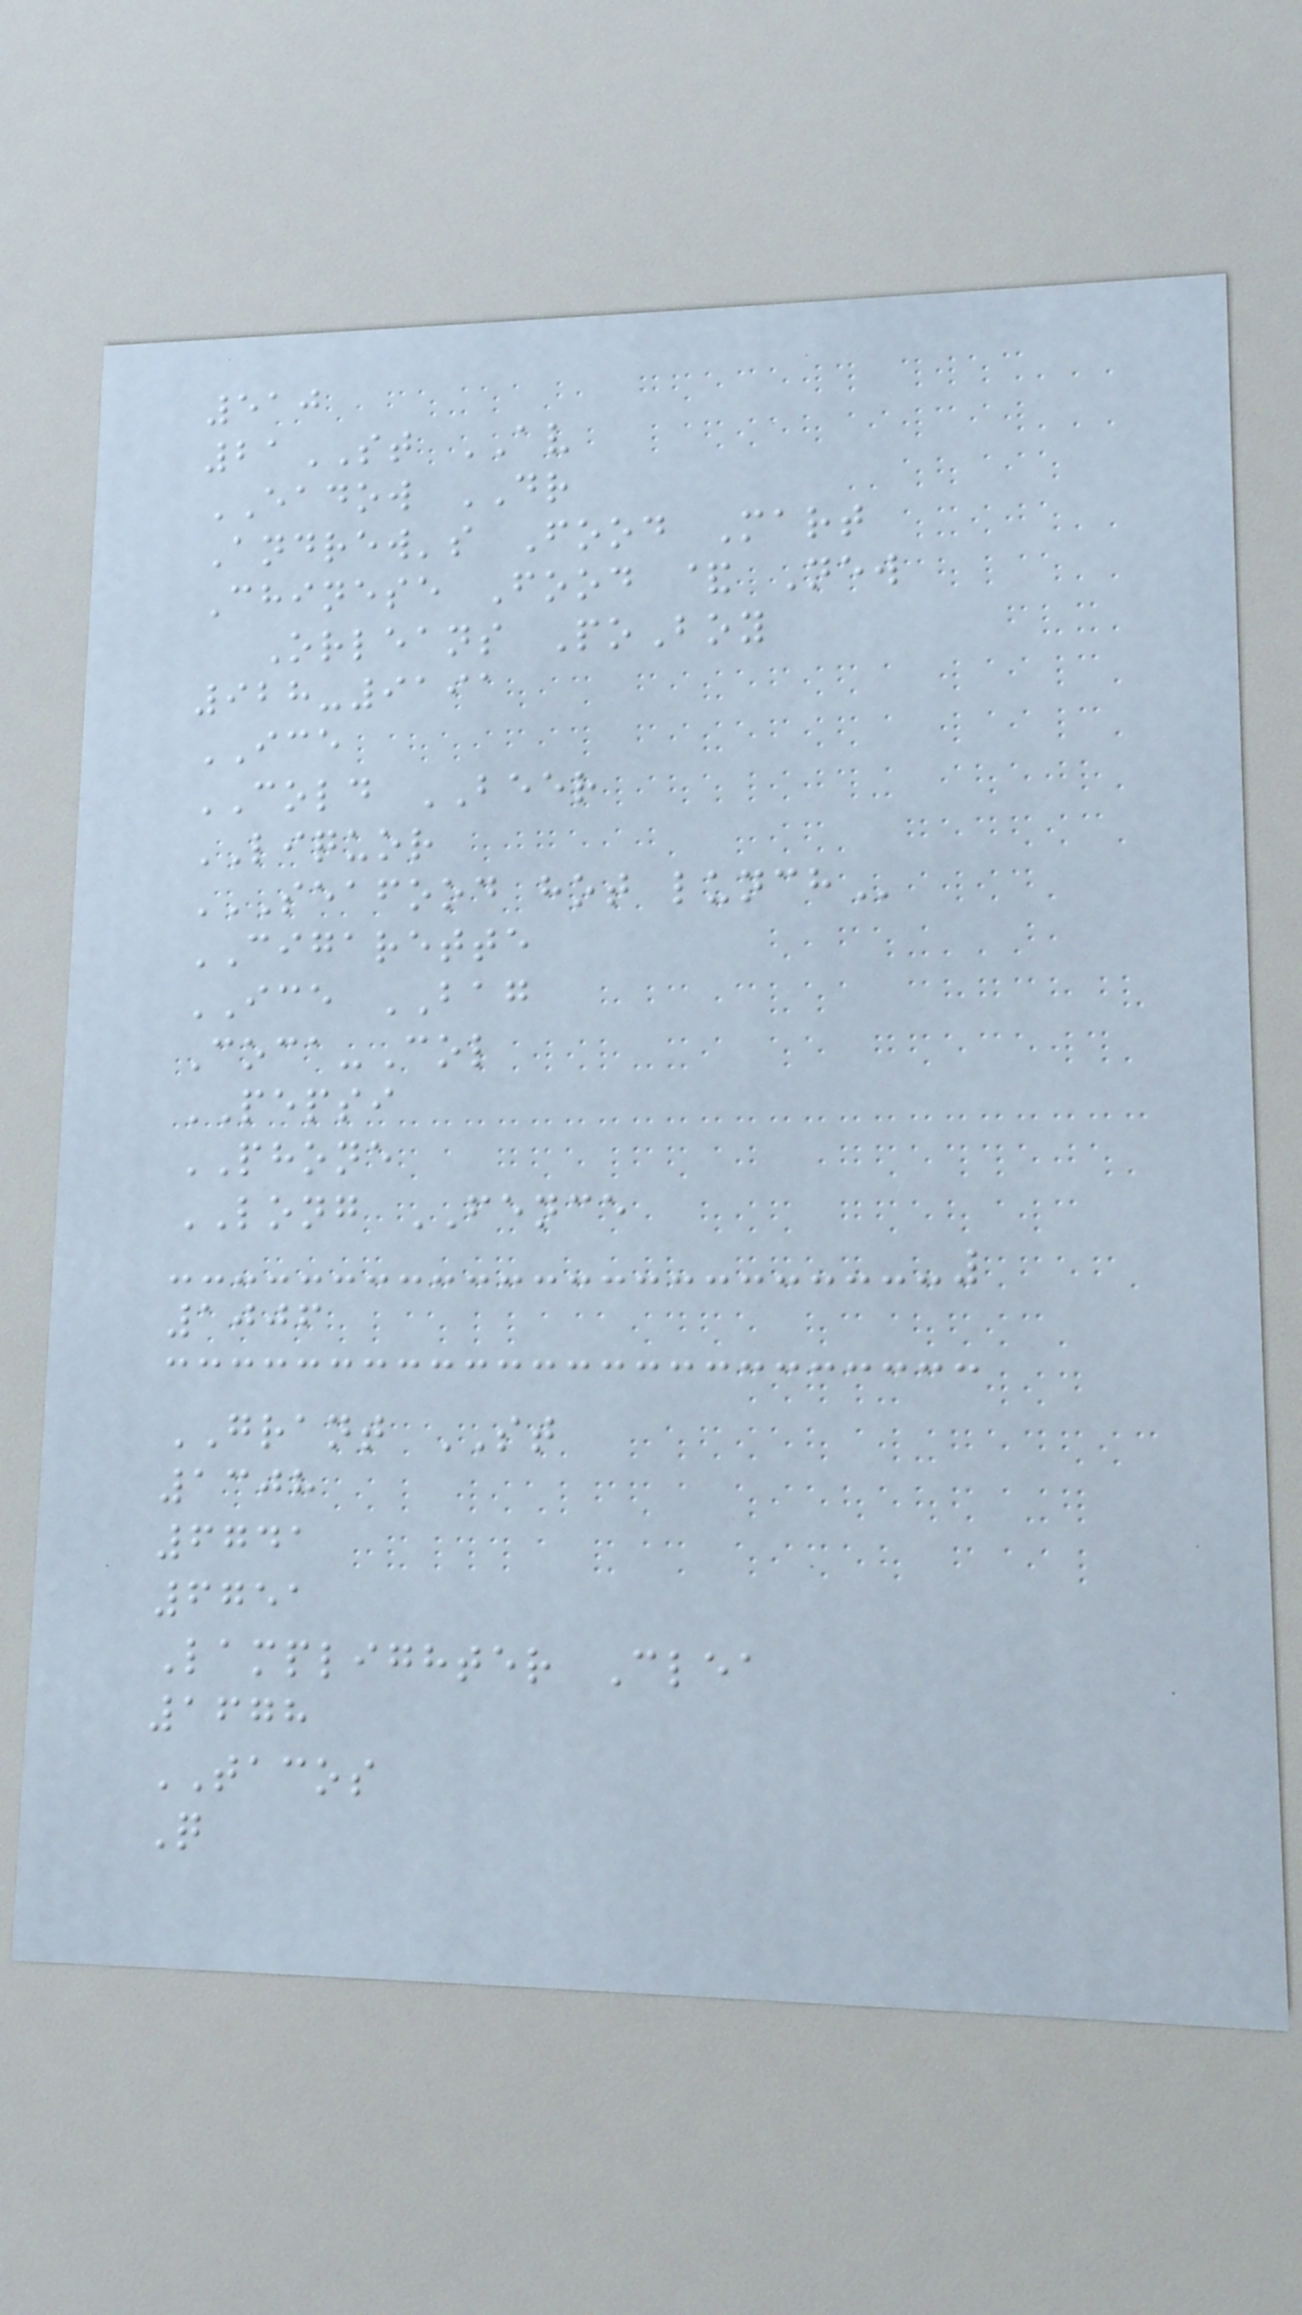510
21ST AV
EADOW DR
Andrew's Food Mart
Chinese Food & New
Orleans PoBoy
928-9191
ICE
COLD BEER
LIQUOR
SEAFOOD HOT LUNCH
CIGARETTE
ICE BAG
Coca-Col
PEPSI
PHONE
LONG FENCE
1006
GRANT ST
1308
6741
6751
Lamplighter Clea
1678
TACOS
Q
